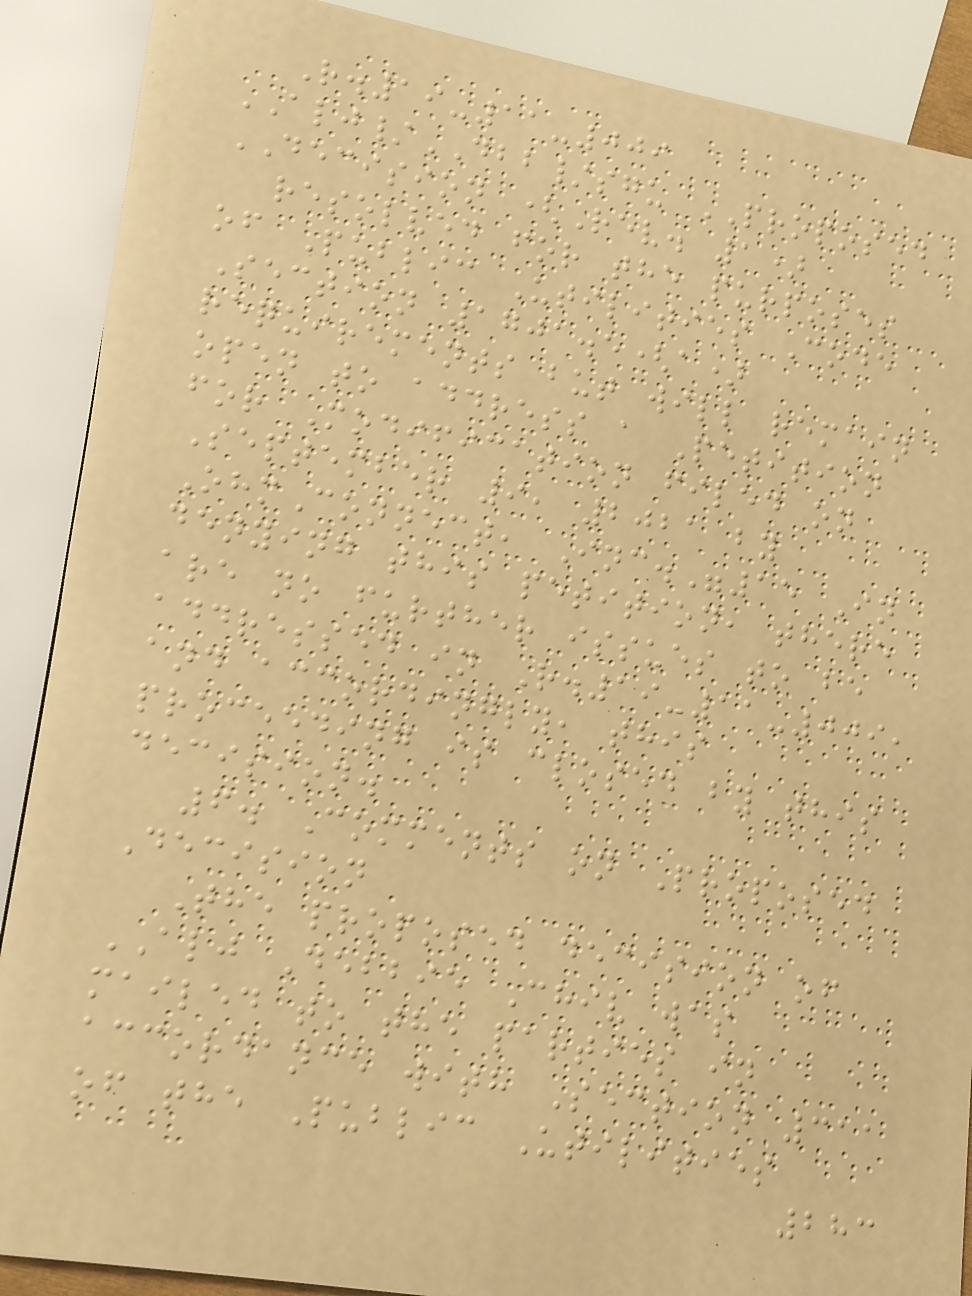R.19-11-009
ALJ/DBB/sgu PROPOSED
DECISION (Rev. 1)
resolved for the purposes
of Public Utilities Code
Section 1701.5(a)
requirements but will remain
open to address a Petition
for Modification filed on
September 9, 2021 by
OhmConnect, Inc."15 In
denying this petition, there
are no further issues to be
addressed in R.19-11-009,
and accordingly, this
proceeding is closed by this
decision.
6. Comments on Proposed
Decision
The proposed decision of
ALJ Debbie Chiv was
mailed to the parties in
accordance with Section 311
of the Public Utilities
283
